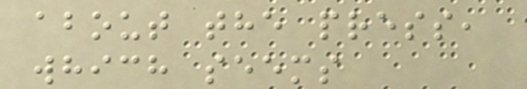about the press,
which seems
